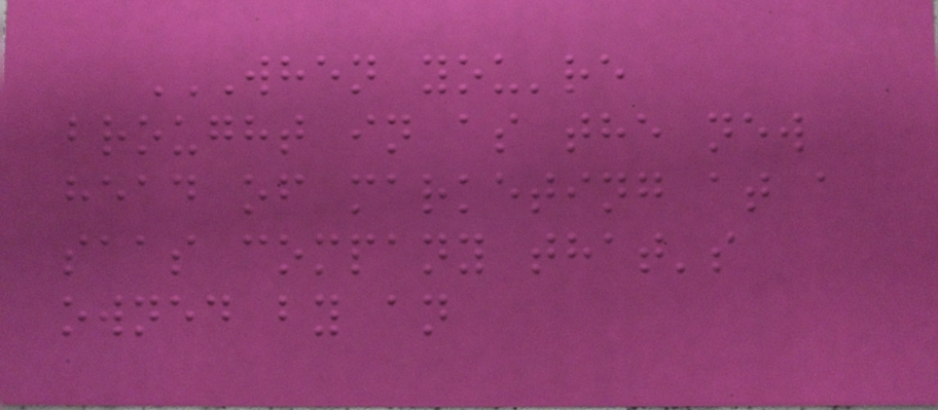WHEN YOU'RE
BROUGHT IN AS THE NEW
HEAD OF MARKETING AT A
SAAS COMPANY THAT'S
OWNED BY AN
